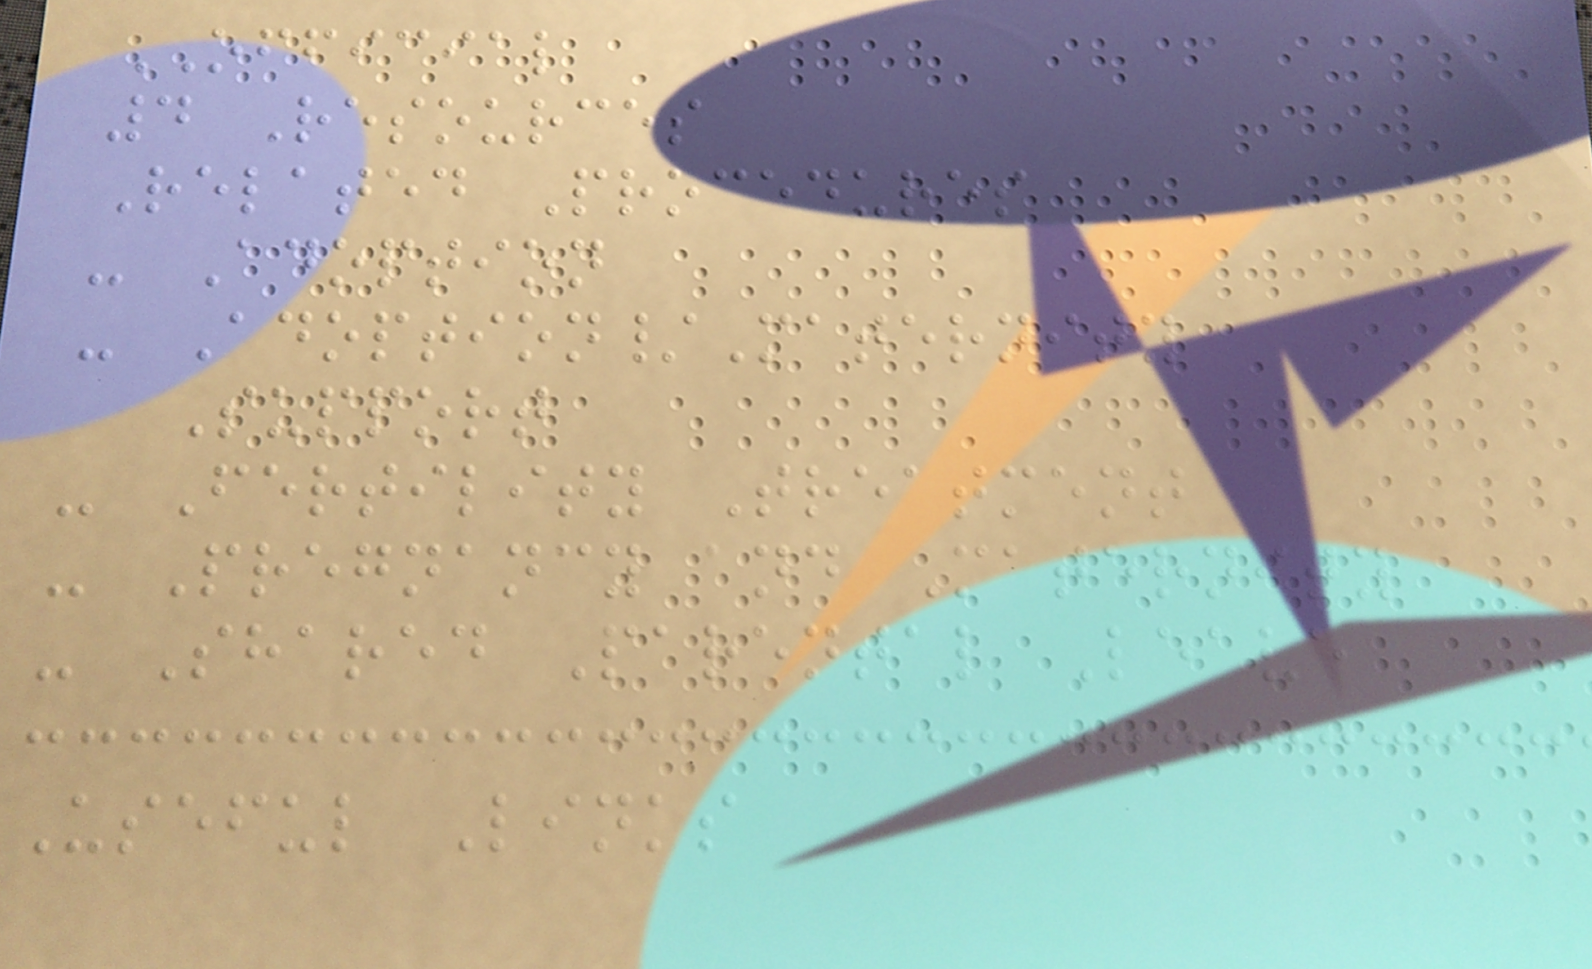OFFICIAL
4 Resources
Related Procedures
- Adoption
- Adoption/Maternity
Support
- Fertility Treatment
- Pregnancy and Maternity
- Shared Parental Leave
Useful Links
